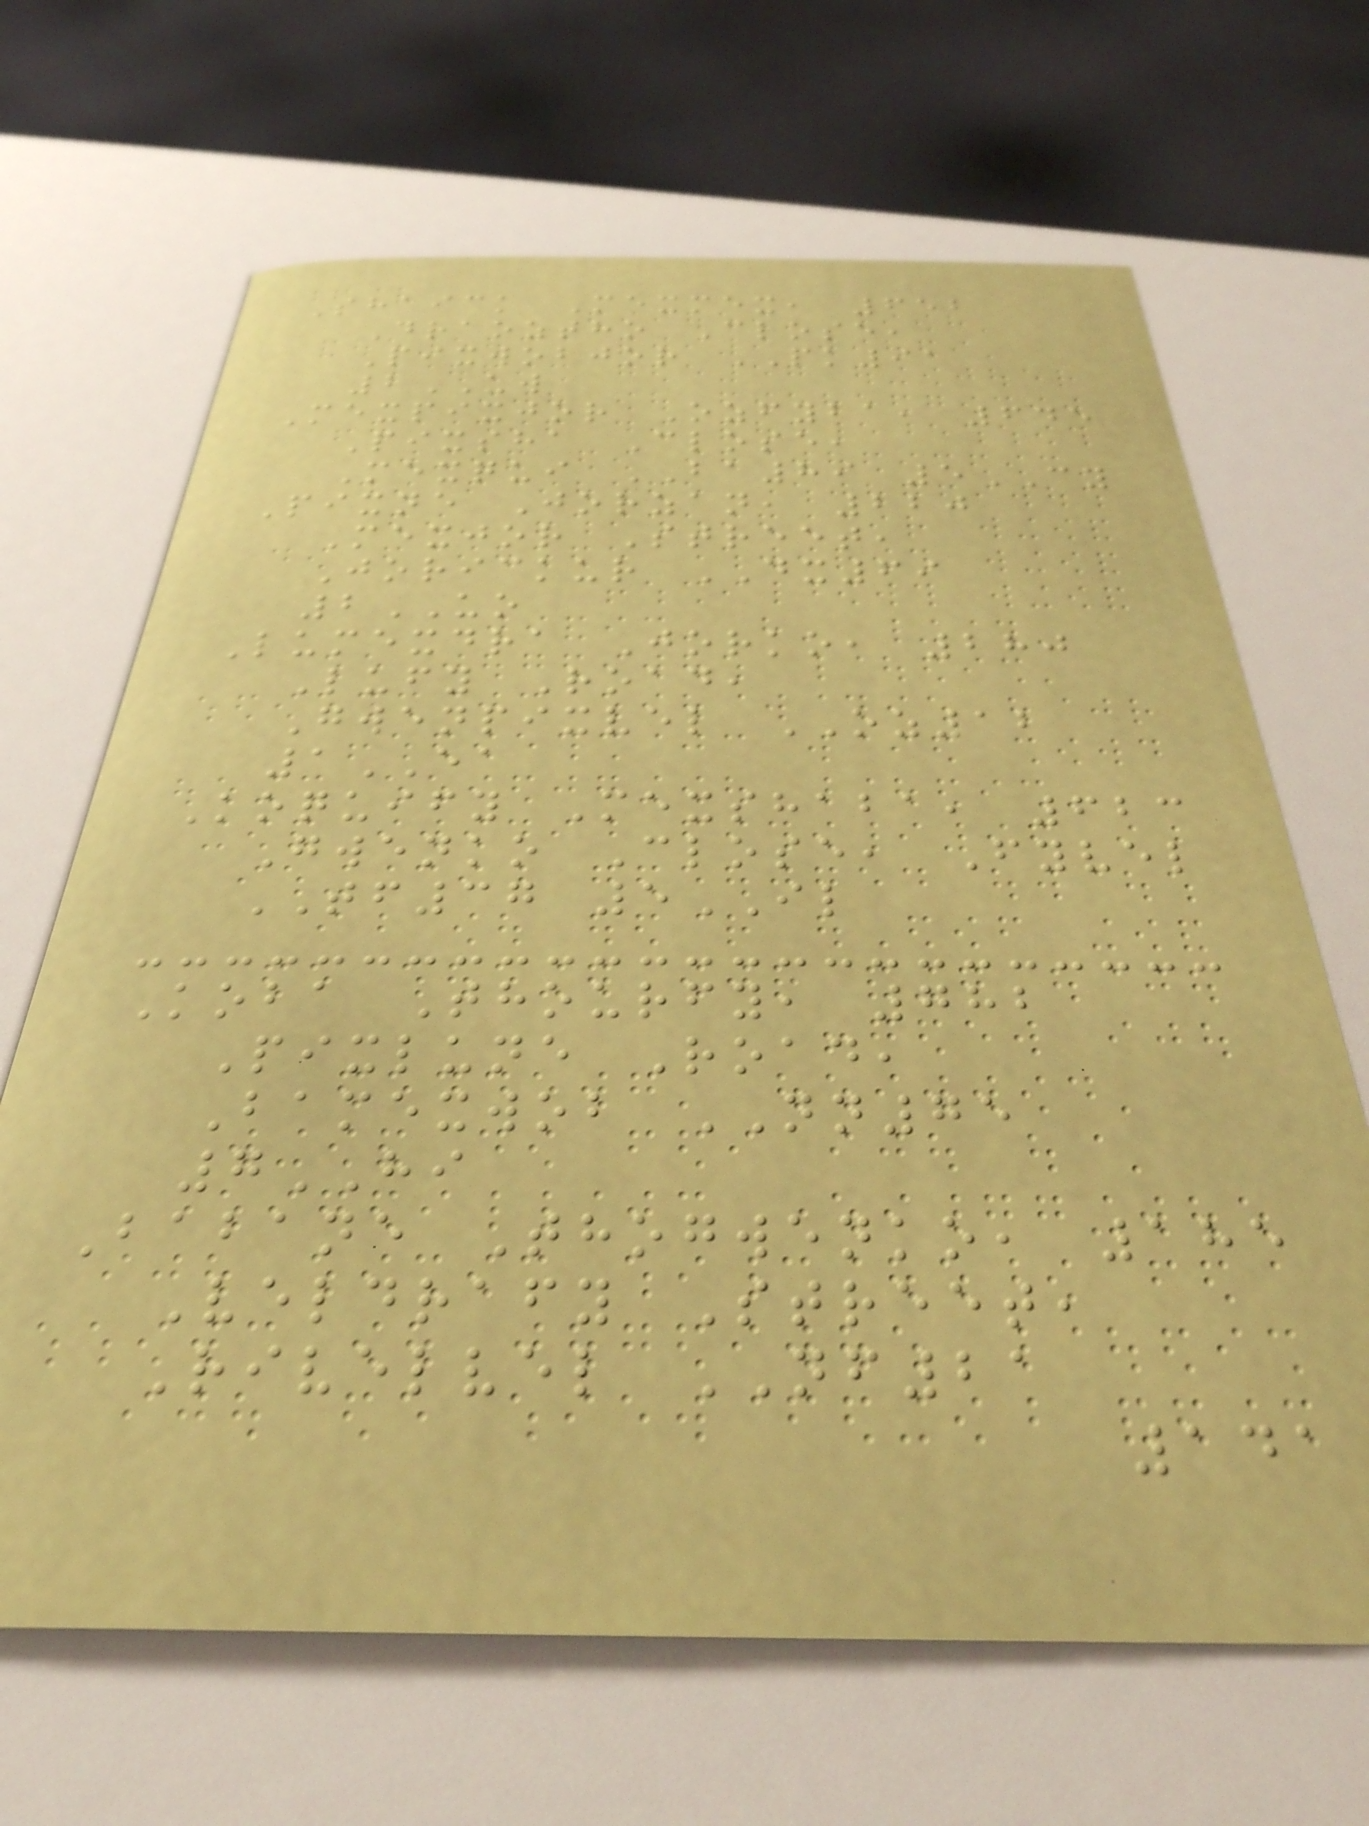Shaick Mexmex, 652
Draoztho Close,
Pixwobjor PK91
2UW
Mexpixjor Ozfyba, 645
Pixsha Close,
Mexqui BA89 5CY
Pixne Jorzan, 220
Mexjor Street,
Jorickur DX69
2UO
Lumexdra Jorko, 280
Lufy Road,
Gwenpixvel OZ12
1EA
Koquify Mexshaba, 623
Gwenko Close, Fyvel
TF37 5IL
Koba Thourfy, 782
Pixlune Road,
Bamexwob NN75
7HI
Babane Thogwenko, 185
Veldrafy Street,
Rivelvel NF21
141
